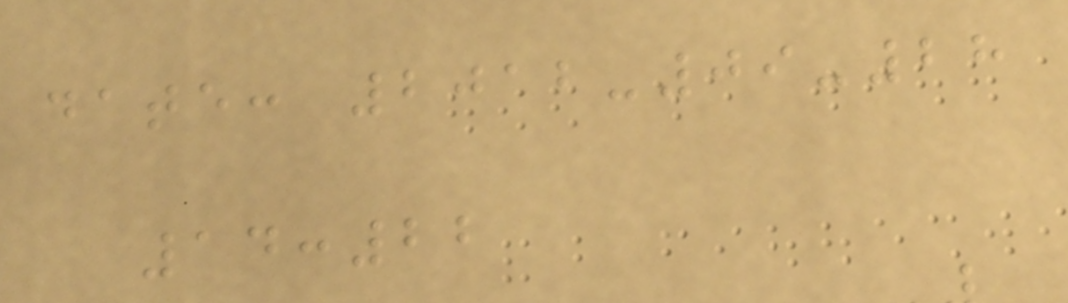date: 2012-09-28
14:22
